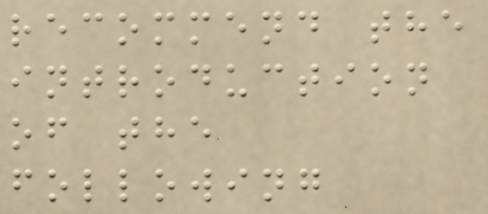recommend the
introduction
of the
following
